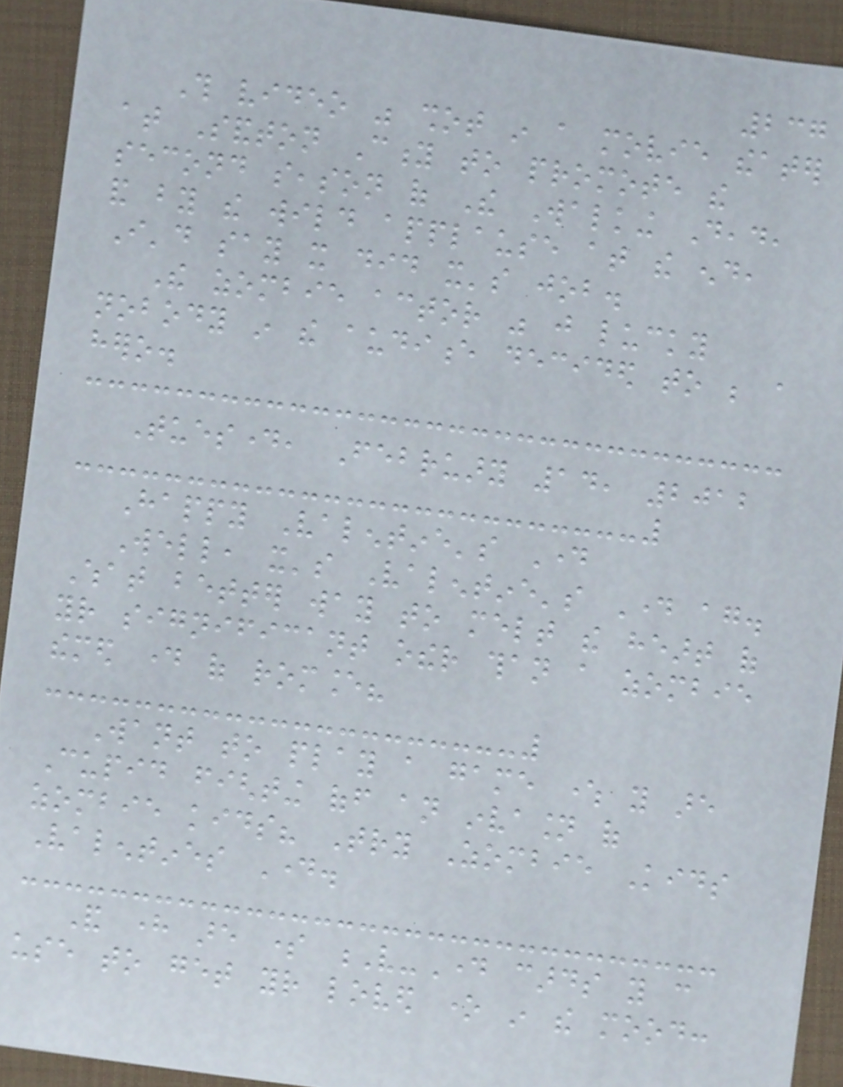237
This video was shot in a movie theater
at Sandton City to promote the
second season of The Walking Dead,
and by the wild applause at the end,
I'd say it did it's job.
The zombie actor was just lucky
nobody in the audience decided to be a
hero.
Tuesday, February 14, 2012
Happy Valentine's Day
Well, it's Valentine's Day again.
What better way to melt the heart of
your significant other than a zombie
themed day of romance?
Want to play a game where you are
Cupid fighting off an invasion of
zombie kids? Try Zombie Kids
Valentines Day.
And here are some V-Day cards you can
use to get your loved one in the mood:
